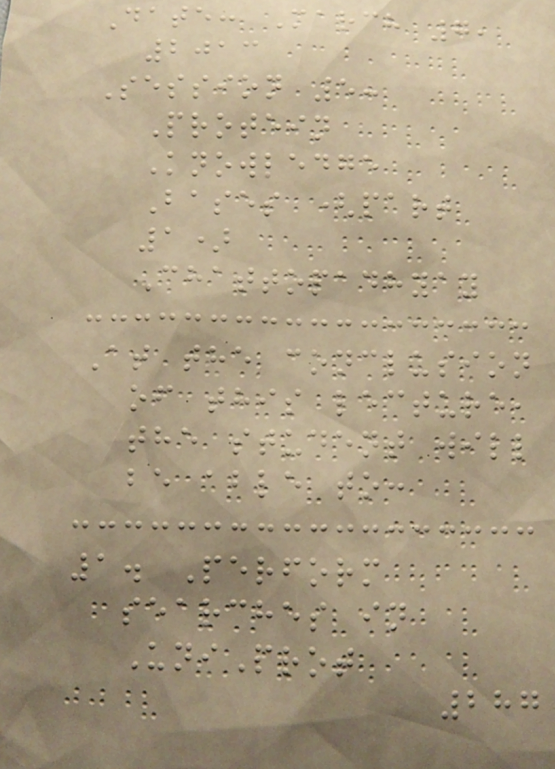Date: March 7,
2013
Session 5:
Protein
Knowledge
Bases (part
1)
Chattopadhyay
At the conclusion
of this lecture,
the student will
be able to:
1. Perform
searches in
UniProt
287
